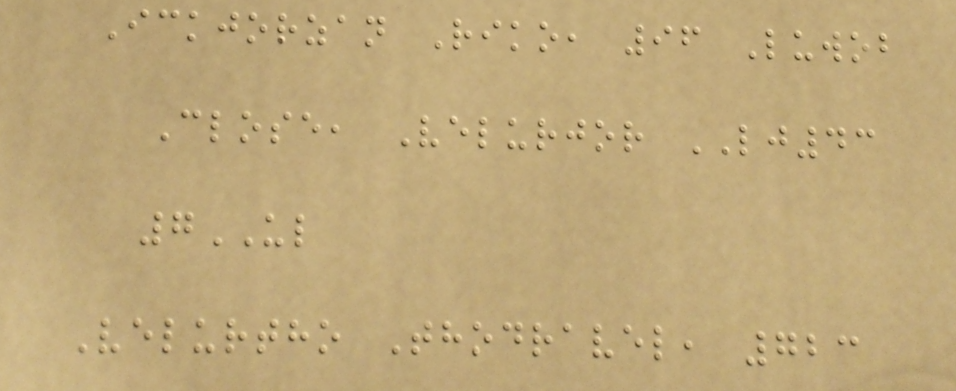Ickjorzan Riko, 96 Luwob
Close, Velurjor LJ43
7UL
Velurtho Thodravel, 723
